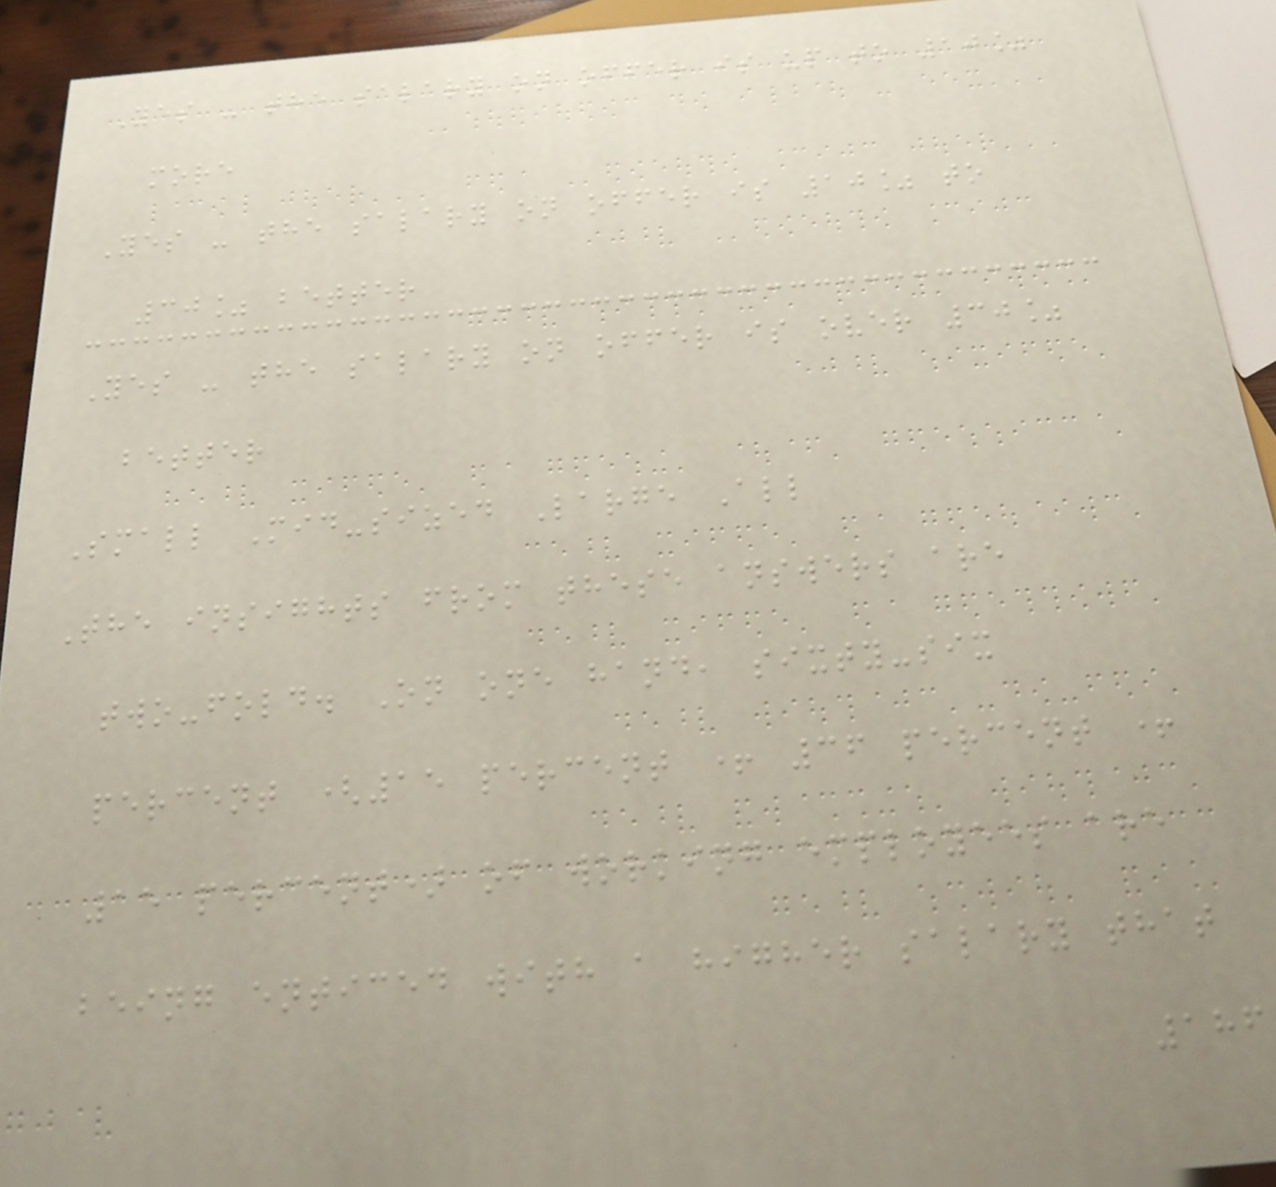Yes - the salary on offer is up to 10%
more
Yes - the salary on offer is 10% to
30% better
Yes - the salary on offer is over 30%
better
Small Mid-sized Large All
The insights from these answers are
two-fold. On one hand, sixty-six
percent (15 percent + 36 percent +
15 percent) of working employees are
being enticed with a higher salary that
186
